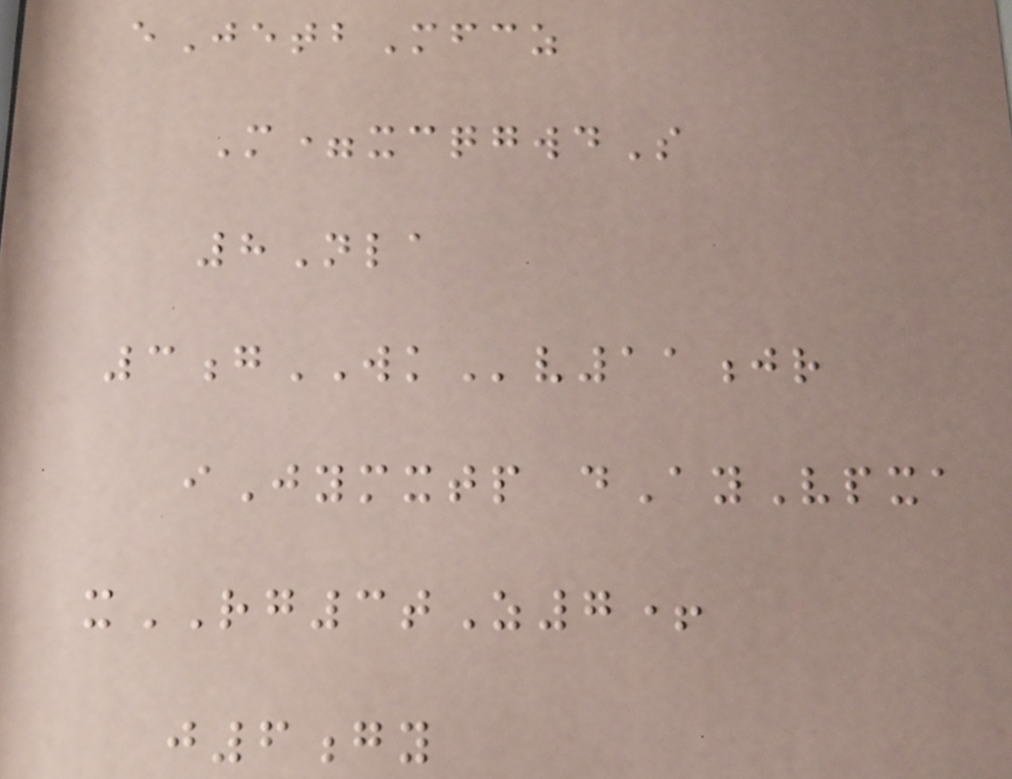eJetbMfcz
M=xcqgwdS
8Nla
3gWKv11jr
iJymxtp dAyVpxa
xRG3tZ7+
j6gy
